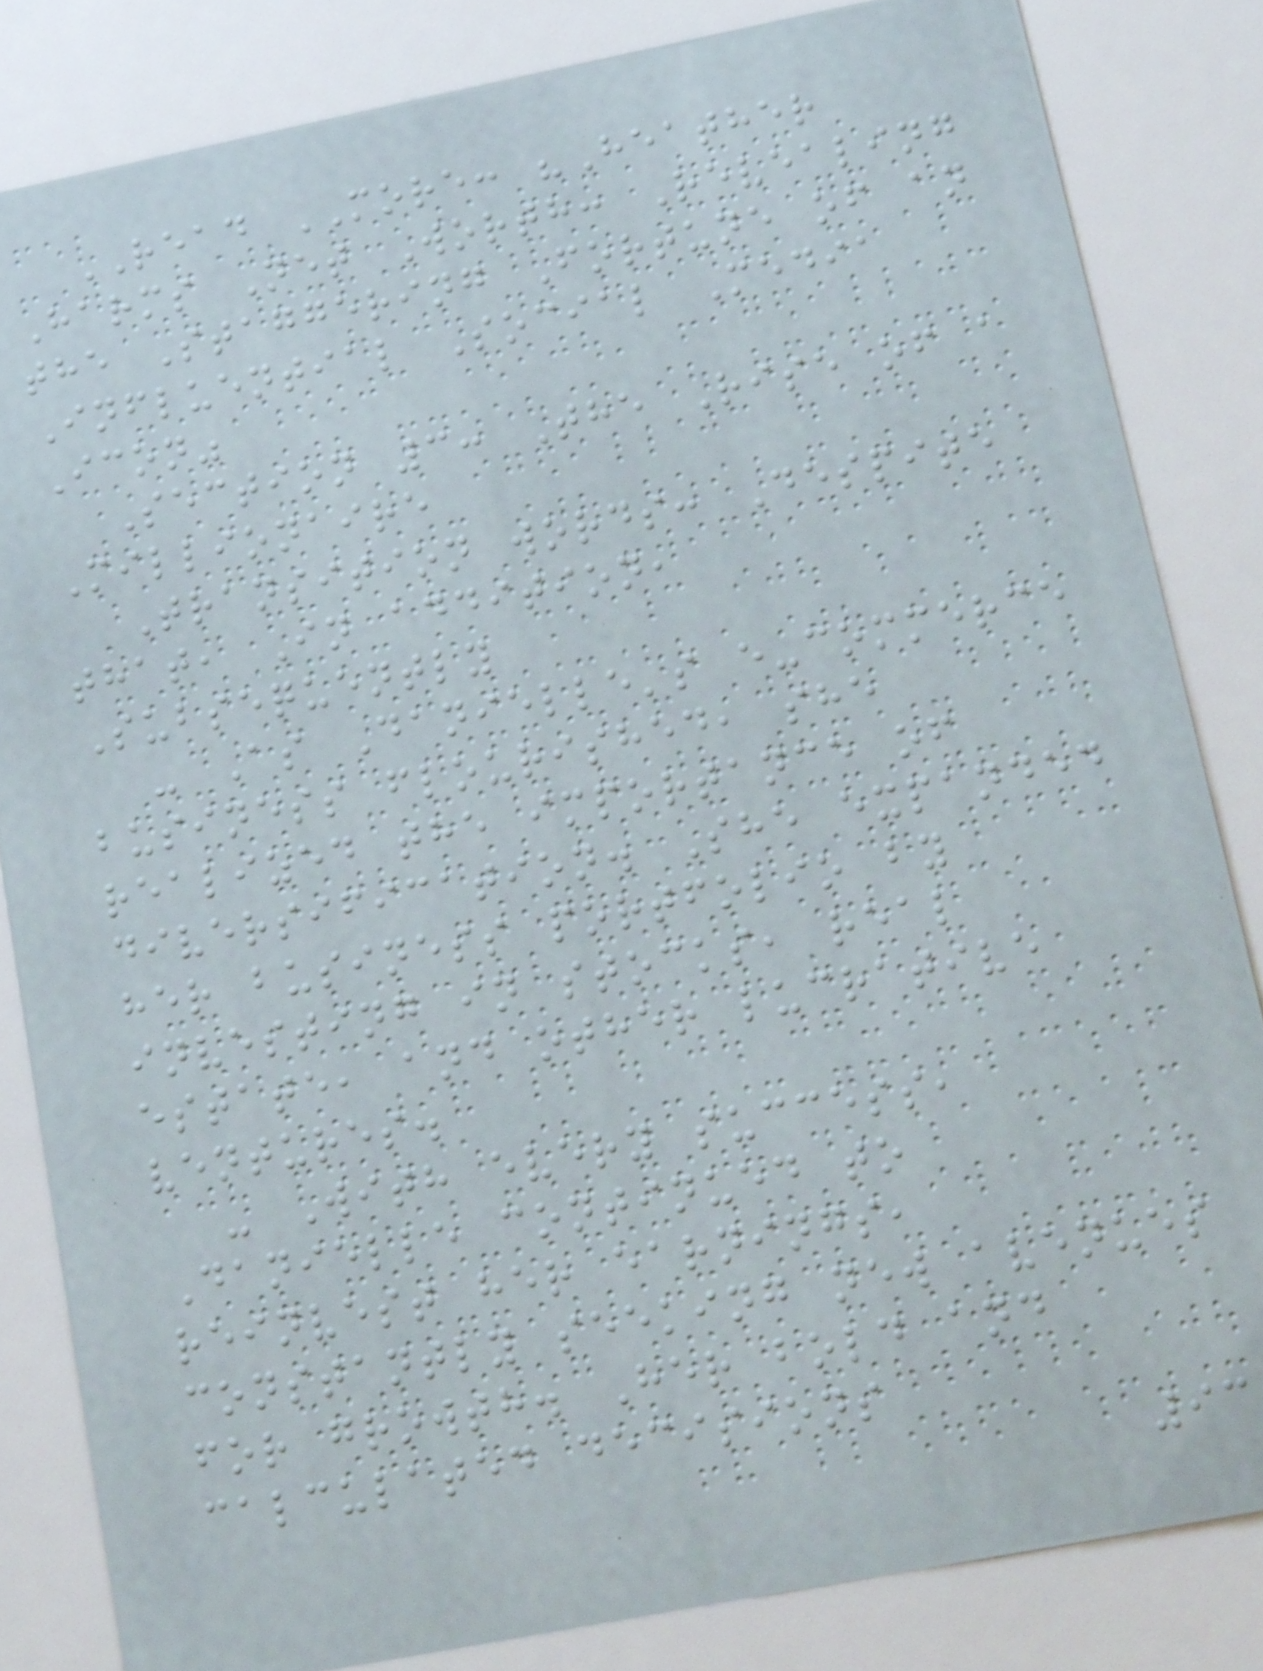READ MORE: "Heather
Harms Net Worth: Revealing
the Staggering Fortune of an
Influential Social Media
Icon"
Section 3: The Rise of a
Millionaire
Transition words: Despite
that, In addition,
Subsequently
- As Danielle's e-commerce
business flourished, she
realized the importance of
diversification. She expanded
her business portfolio by
investing in stocks, real
estate, and other lucrative
ventures.
- With every success,
Danielle continued to
reinvest her earnings,
constantly seeking new avenues
for growth. Her bold and
calculated decisions
93
